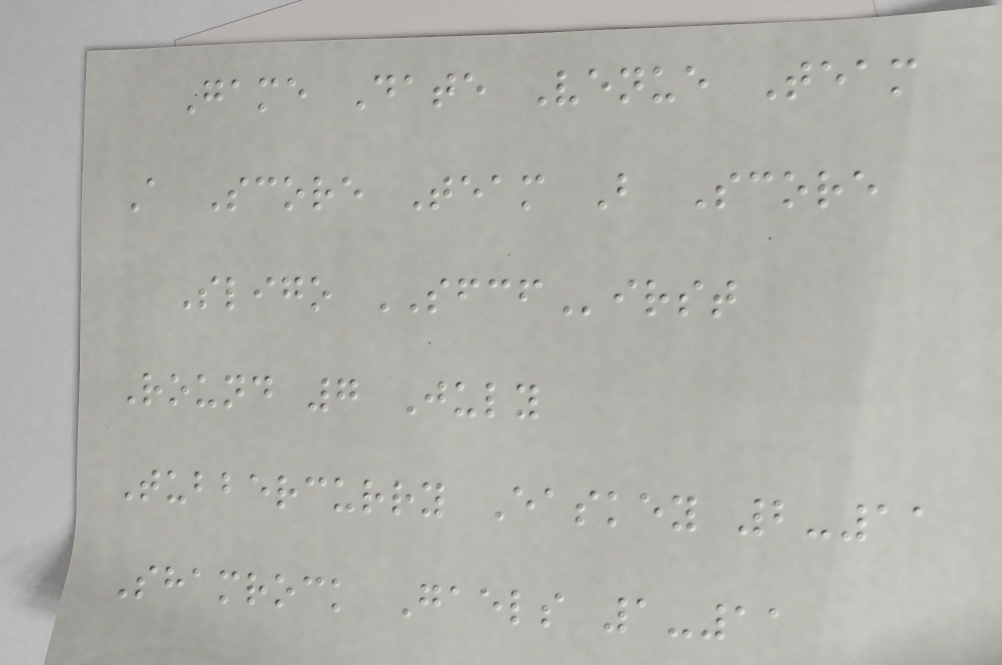Game Date Venue Team
A Score Team B Score
Sligo SFCFirst
Round 7 July
Tubbercurry Easkey 2-11
Shamrock Gaels 1-11
